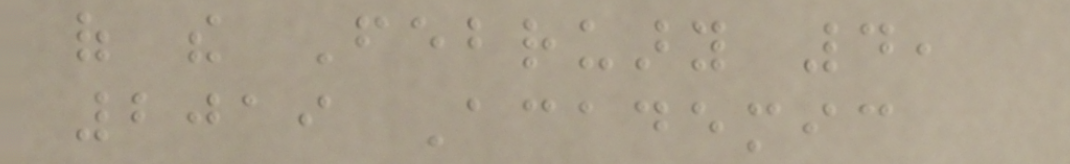of the February 4,
2019 Academic
